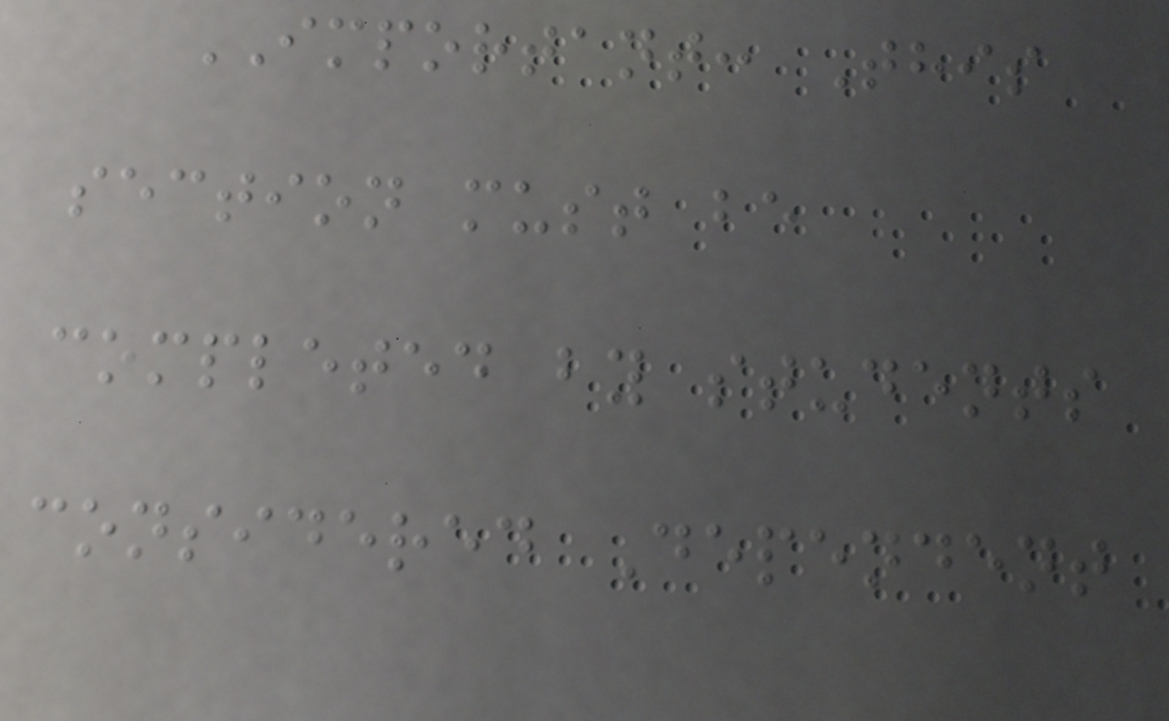IMPORTANT: This
section must be
completed by students
considered Dependent
